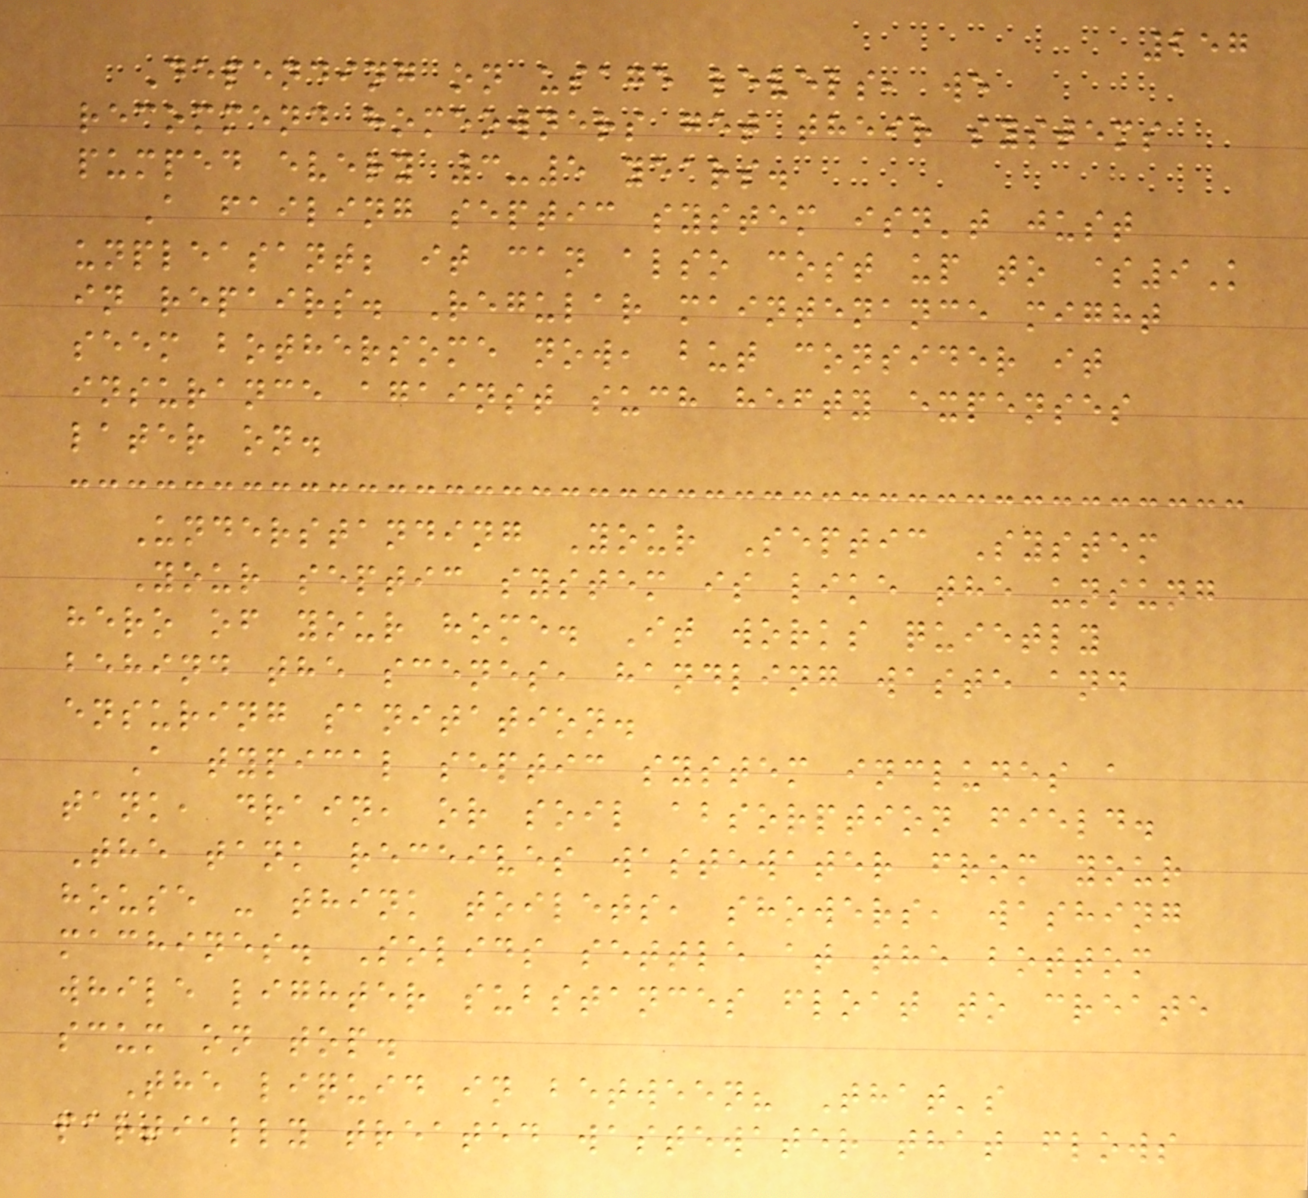257
Depending on usage levels, we
recommend homeowners get their systems
pumped every 3-5 years.
A failing septic system isn't just
unpleasant; it can also cost up to $9K
in repairs. Regular maintenance might
seem bothersome now, but consider it
insurance against such hefty expenses
later on.
Understanding Your Septic System
Your septic system is like the unsung
hero of your home. It works quietly
behind the scenes, handling waste and
ensuring sanitation.
A typical septic system includes a
tank, drain, or soil absorption field.
The tank receives wastewater from your
house - think toilets, showers, washing
machines. Solids settle at the bottom
while lighter substances float to create
scum on top.
The liquid in between? That's
partially treated wastewater that flows
